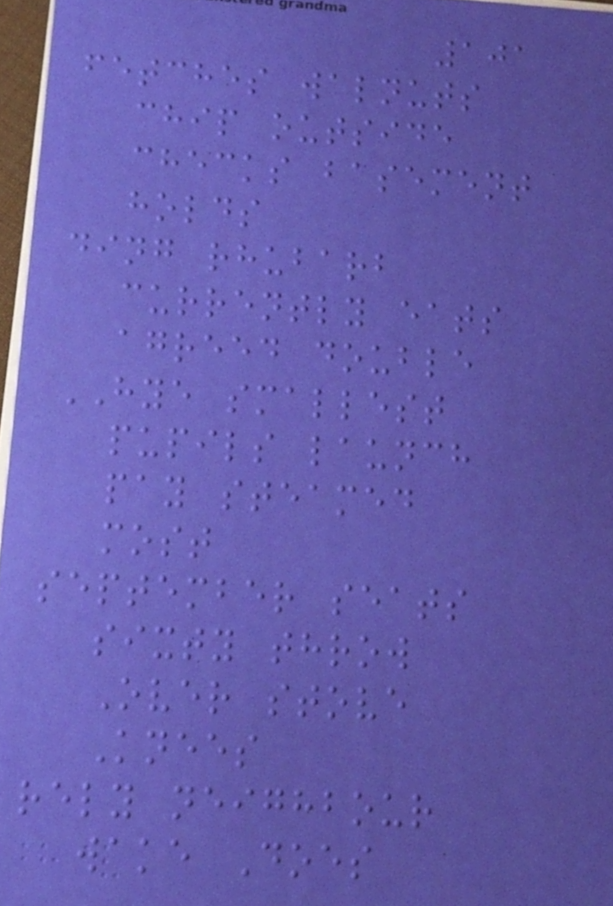101
fetches walnuts
chip outside
checks basement
holds
ding rhubarb
currently eats
agreed double
HYE smallest
pupils launch
pay steamed
most
september seats
sixty throw
Over stove
Knees
rely neighbour
wake Does
